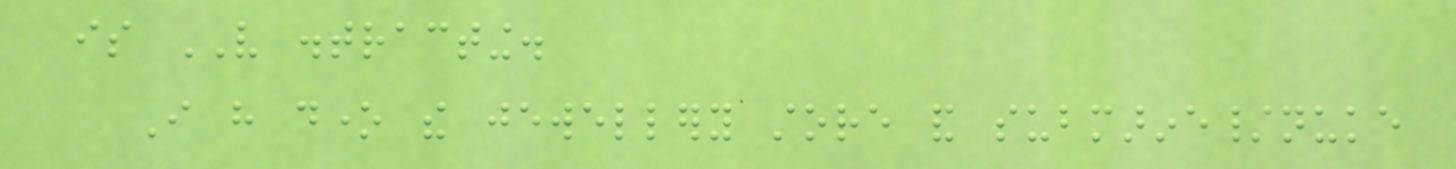is VERY distracting.
I have done the jewellery store and submarine/nuke
